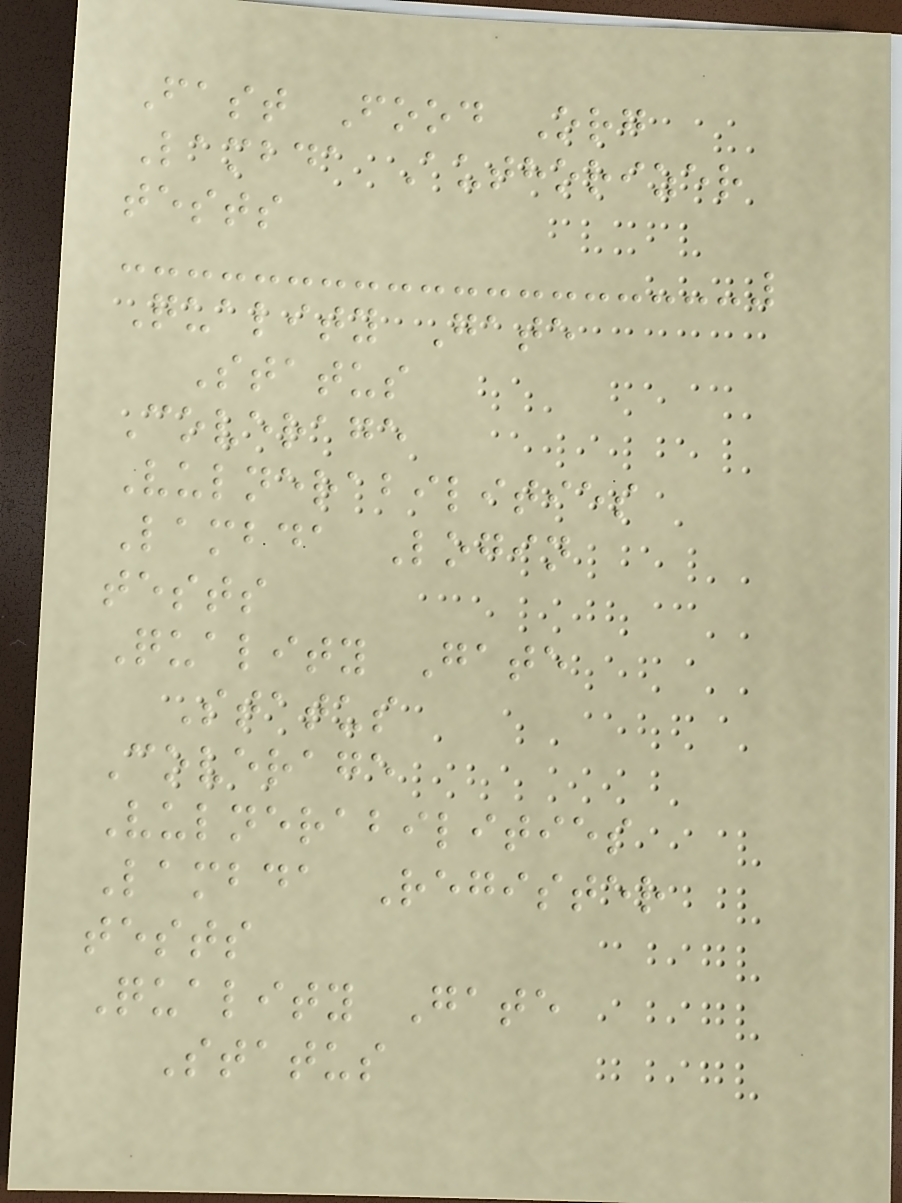Fast Food Org
Lambda Authorizer
tests
Quality Gate
Status
Coverage
Vulnerabilities
Lambda Login
tests
Quality Gate
Status
Coverage
Vulnerabilities
Lambda Register
tests
Quality Gate
Status
